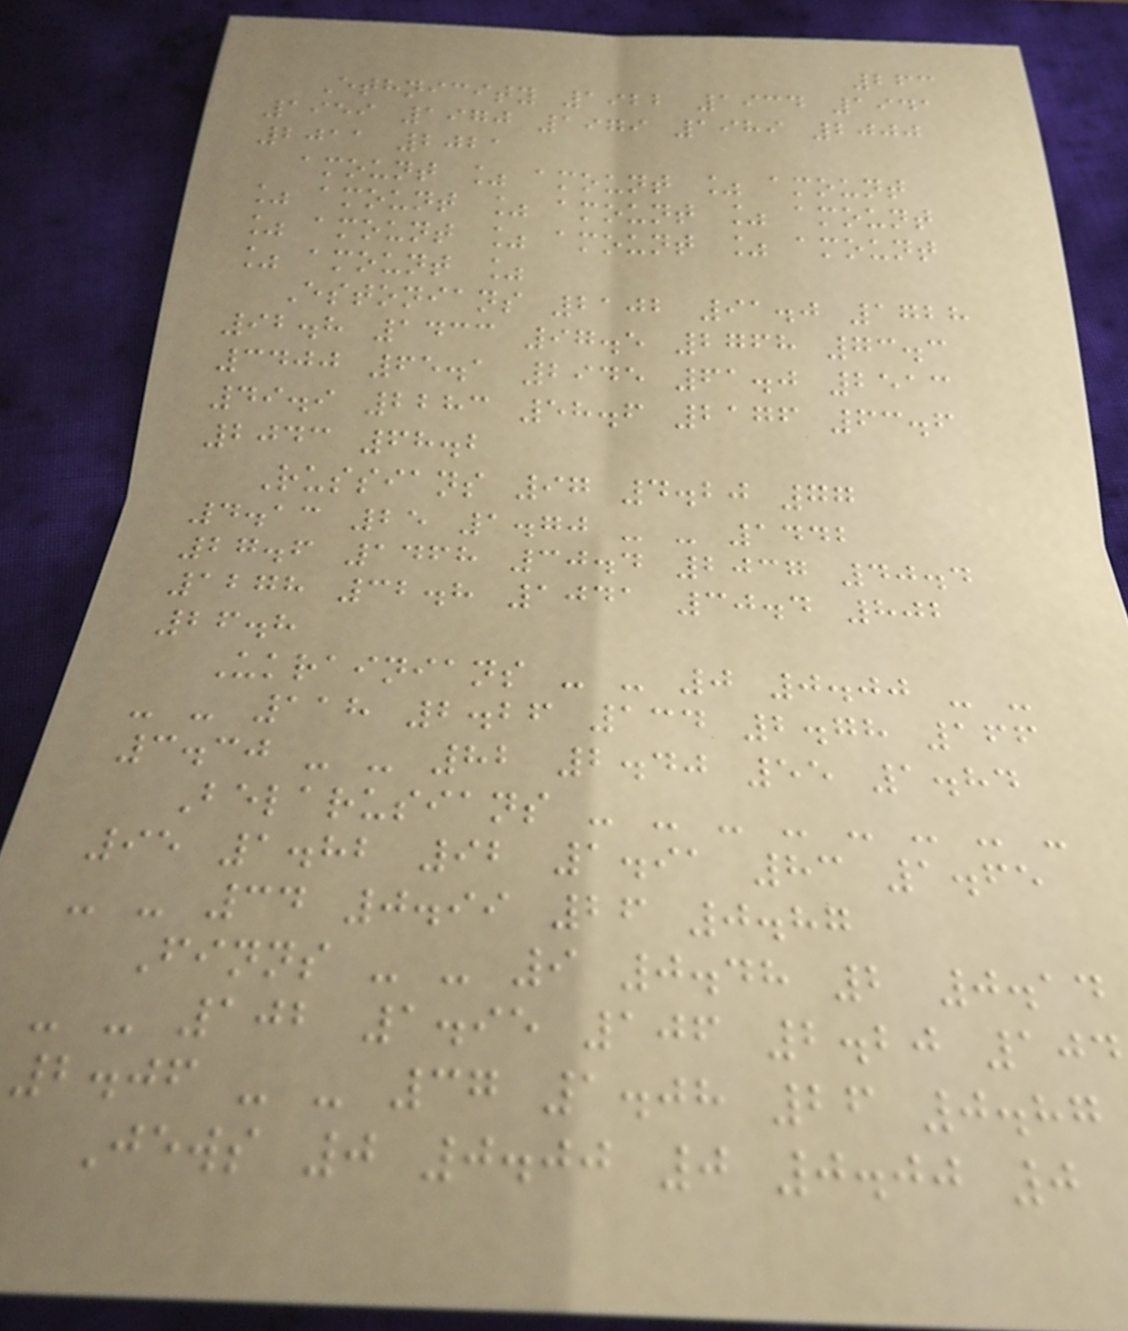263
Ethnicity 1922 1934 1941
1959 1970 1979 1989 2000
2011 2021
amount % amount % amount
% amount % amount % amount
% amount % amount % amount
% amount %
Estonians 2102 91.0 1728
92.8 1433 97.5 2768 73.3
3400 65.1 2945 61.0 2513
49.9 2283 58.6 2176 63.6
2043 68.2
Russians 97 4.20 77
4.13 25 1.70 - - 1442
27.6 1468 30.4 2037 40.4
1278 32.8 1041 30.4 802
26.8
Ukrainians - - 0 0.00 - -
- - 118 2.26 134 2.78 166
3.30 - - 82 2.40 55 1.84
Belarusians - - - - - - - -
95 1.82 92 1.91 83 1.65
- - 34 0.99 26 0.87
Finns - - 9 0.48 2 0.14
- - 102 1.95 106 2.20 104
2.06 - - 37 1.08 26 0.87
Jews 0 0.00 0 0.00 0
